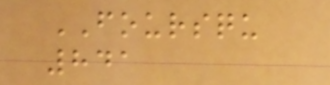FOURSQU
841
